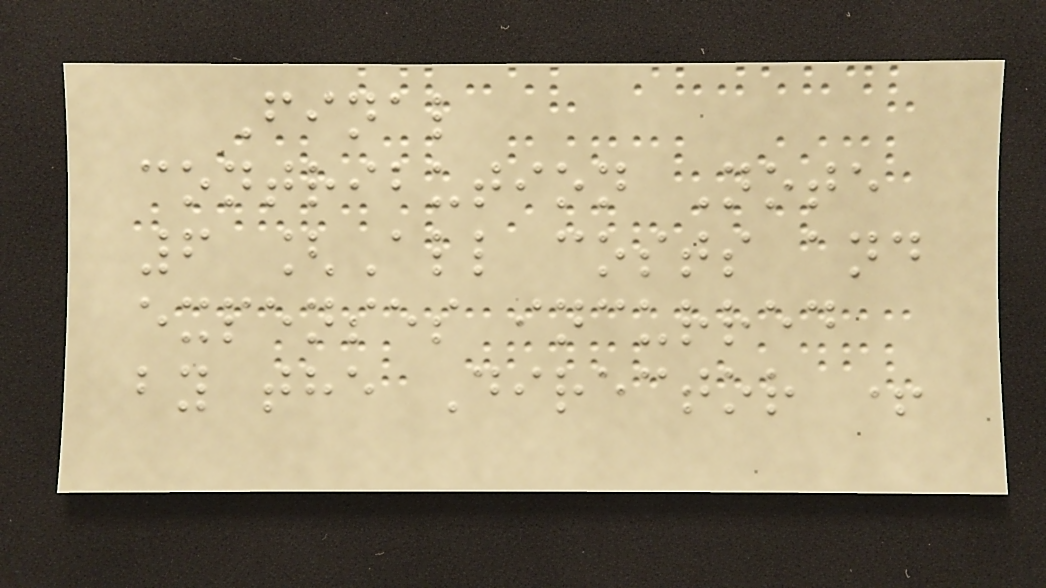Final
contribution Note
6 [All costs and
expenses incurred
by the Director +
